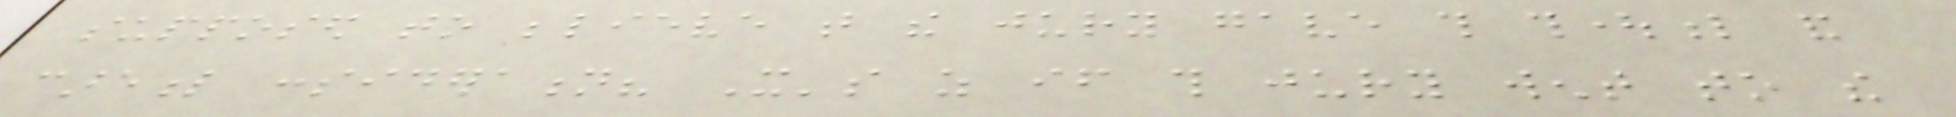supposed to believe that the jury gave this thoughtful and
careful consideration? It's as if this jury went to the
